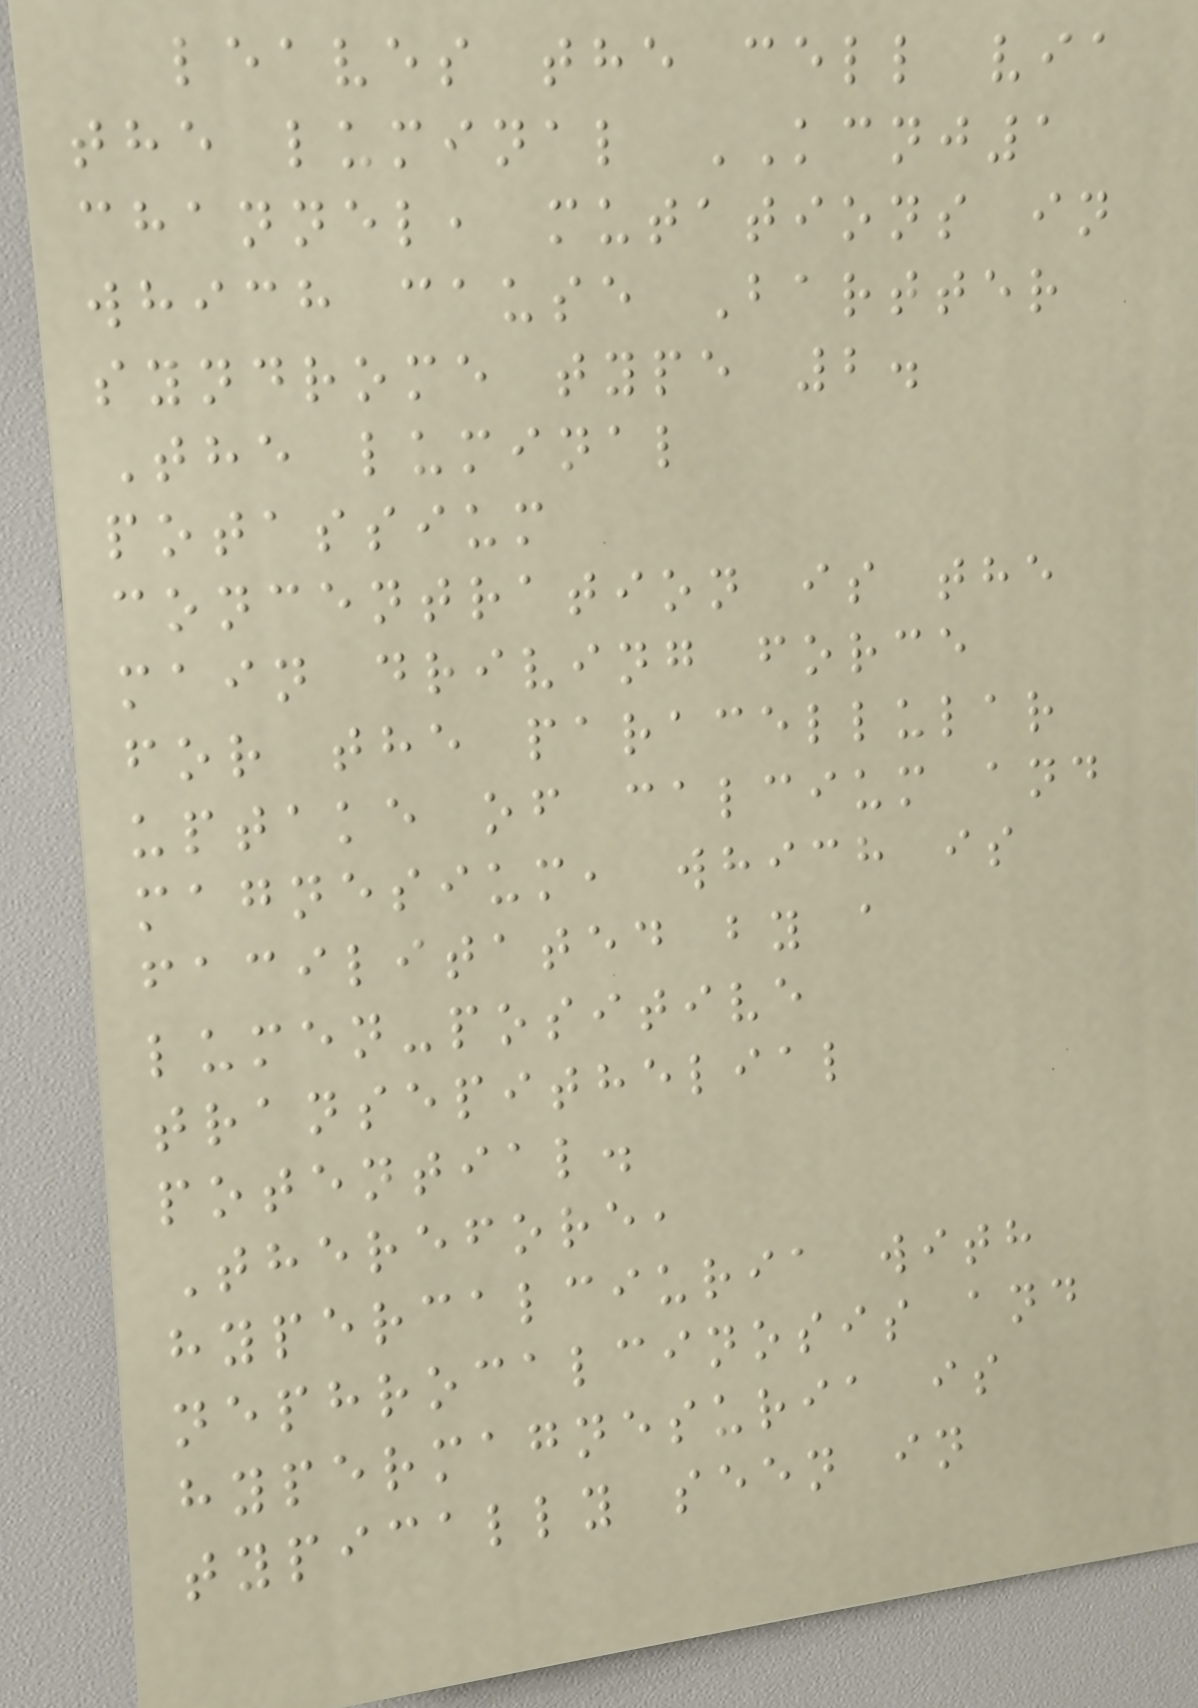leaves the cell via
the luminal KCNJ1
channel, mutations in
which cause Bartter
syndrome type 2.
The luminal
potassium
concentration is the
main driving force
for the paracellular
uptake of calcium and
magnesium, which is
facilitated by a
lumen-positive
transepithelial
potential.
Therefore,
hypercalciuria with
nephrocalcinosis and
hypermagnesuria is
typically seen in
